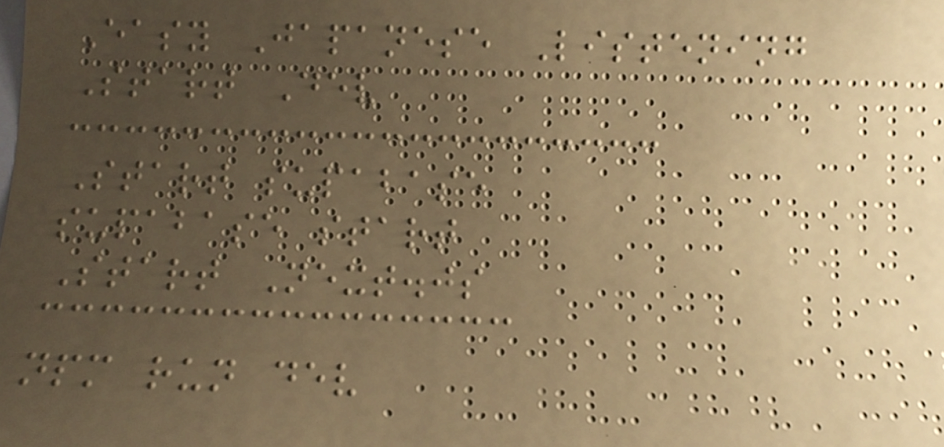Easy Japanese Listening
Start Dev
Start supabase
supabase start
Start Next.js
npm run dev
